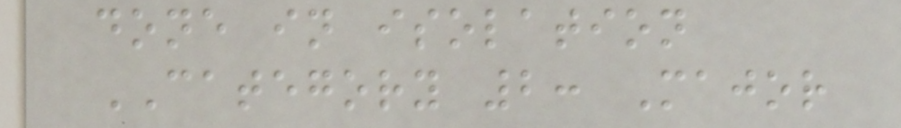done in isolation
CATEGORY 2: Major
